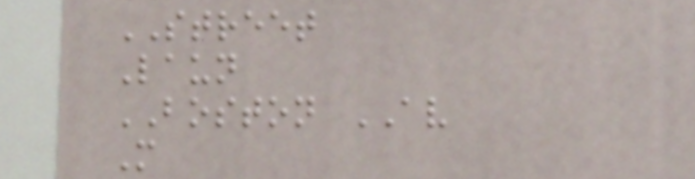STREET
Laun
BOSTON AV
M
